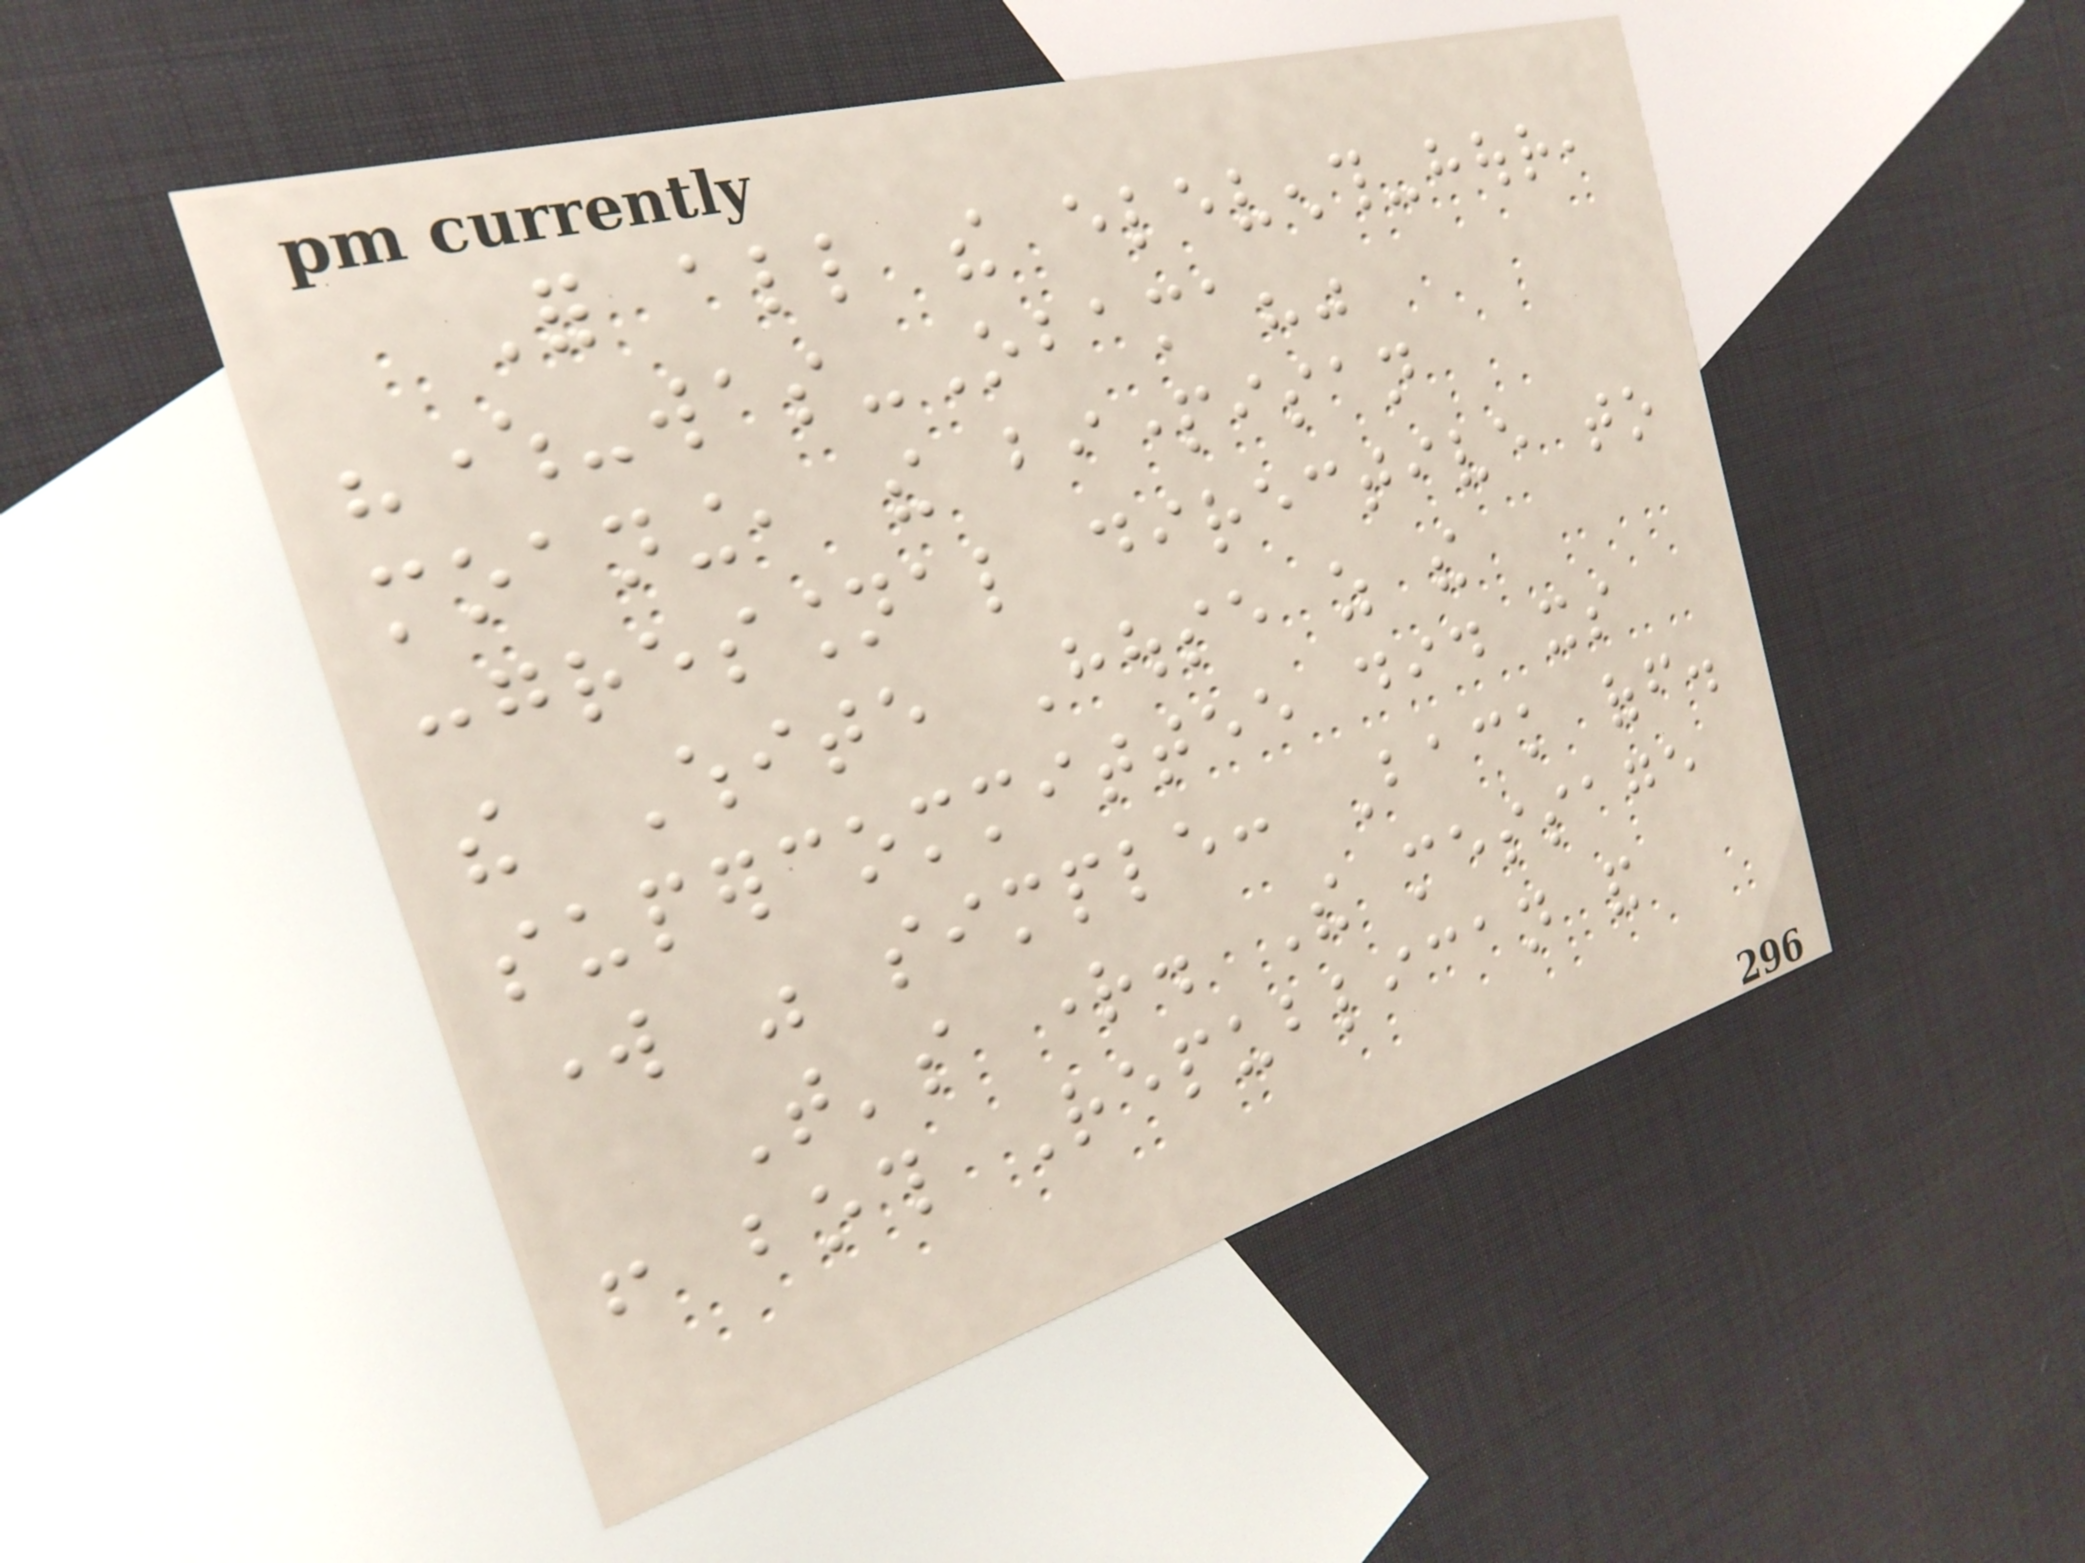For all the eleventh-hour,
"where-was-Obama?"
moaning, the bipartisan
congressional directive to
the White House as the
supercommittee did its
work was simple: Back off.
That's right. The message
from both Republican and
